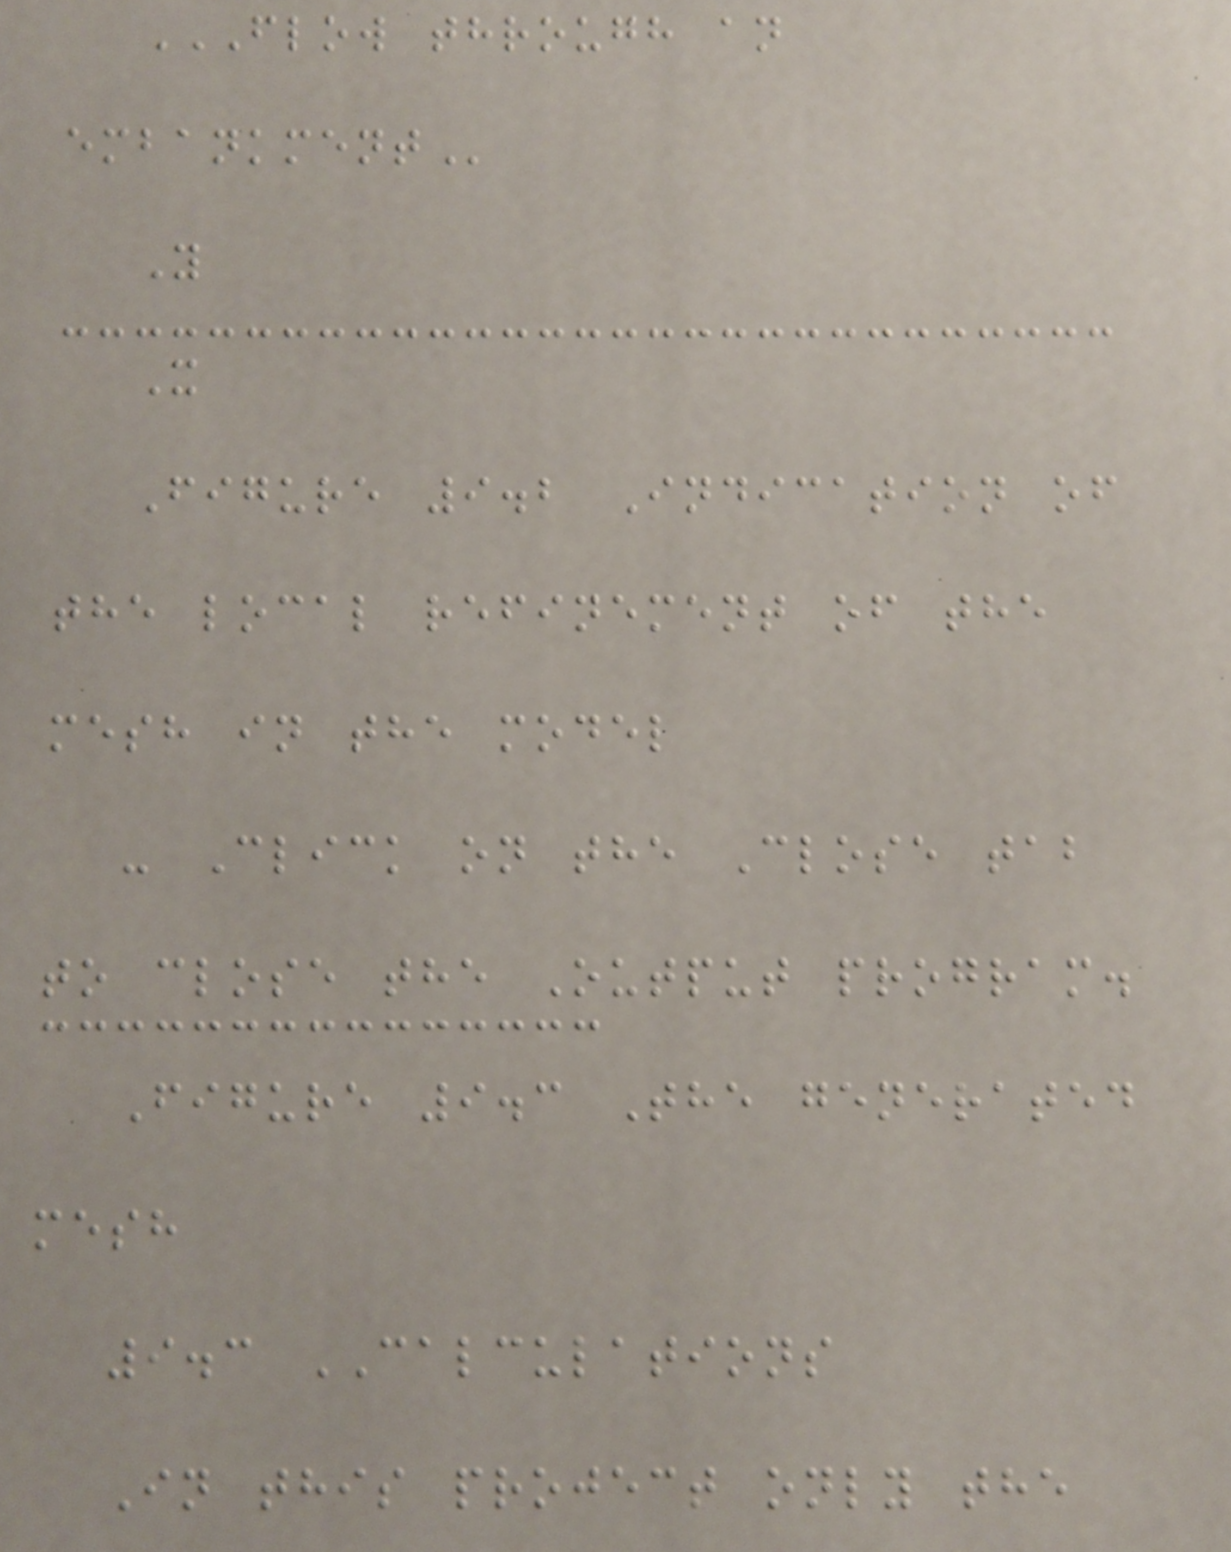FLOW THROUGH AN
EMBANKMENT
Y
X
Figure 9.2 Indication of
the local refinement of the
mesh in the model
- Click on the Close tab
to close the Output program.
Figure 9.3 The generated
mesh
9.3 CALCULATIONS
In this project only the
